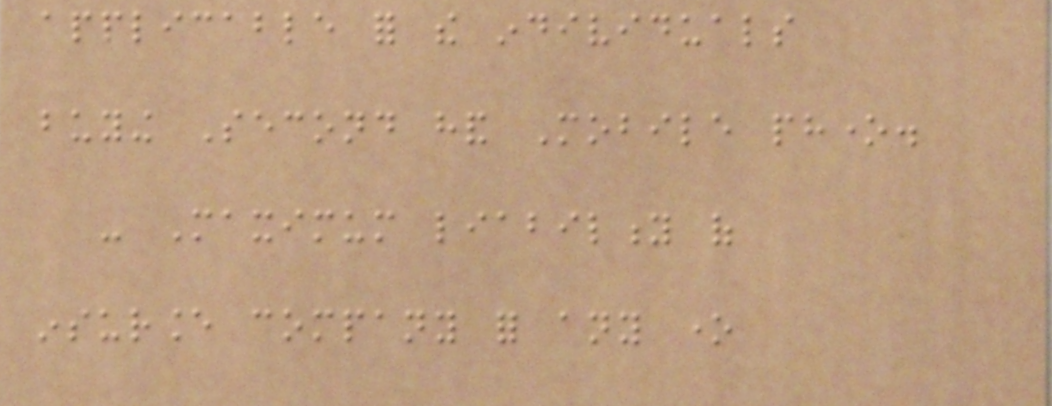applicable for the individuals
buying Second hand Mobile phone.
- Maximum liability of
insurance company for any one
